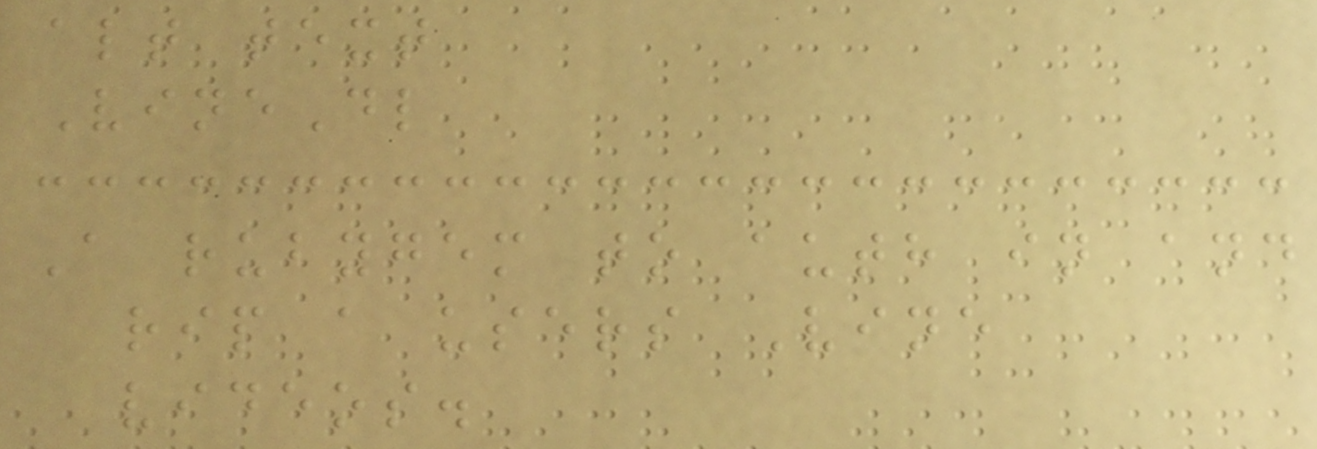alt text
VineDl
A rubygem to auth in and
rip a users Vine
videos.
